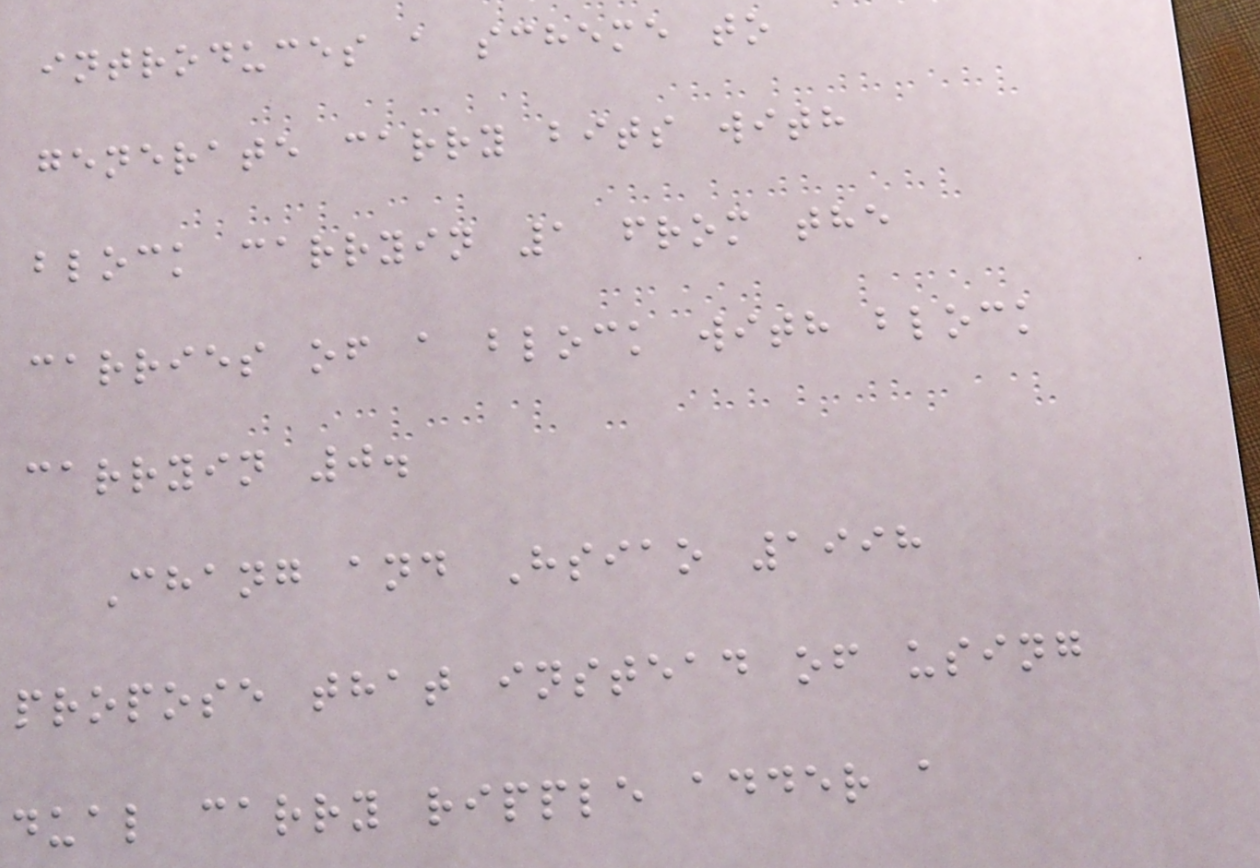introduces a scheme to
generate carry bits with
block carryin 1 from the
carries of a block with block
carryin 0.
Chang and Hsiao 1998
propose that instead of using
dual carry ripple adder a
